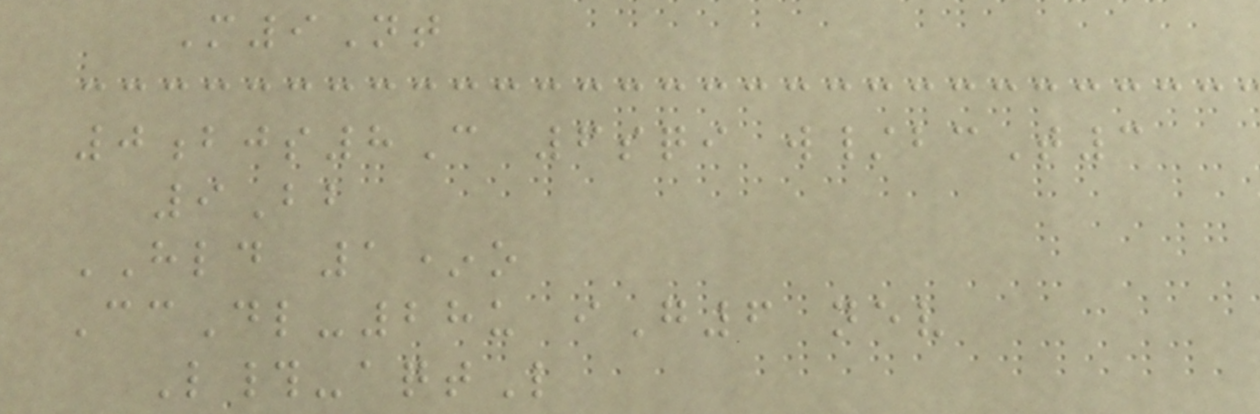M9Nt
0bjs8C 6sqi w/bcT3
9Bb
HLD 1*o
CcDl-28u iG6 nev
L#-aqtL
